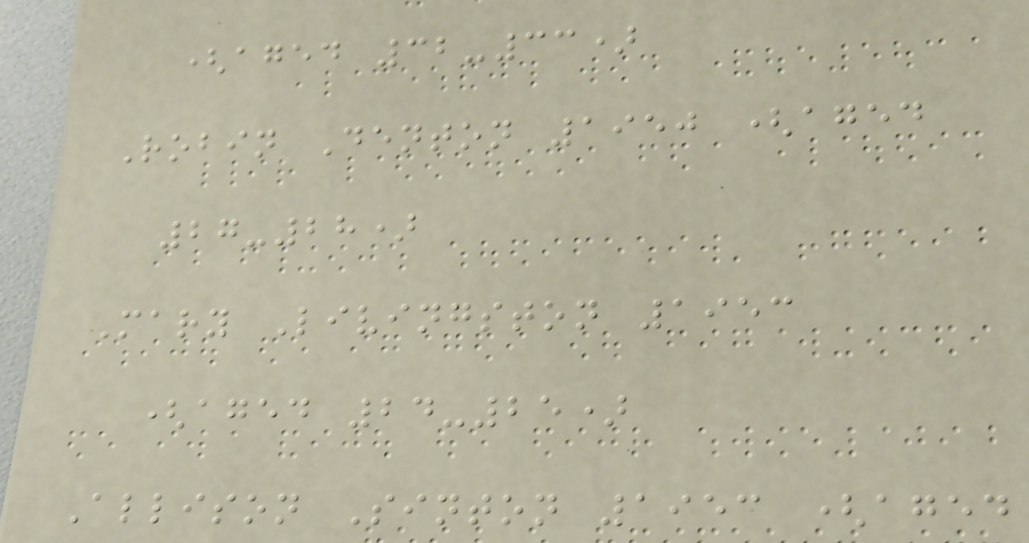(aged 32-33)
Robin Denton 1950 (aged
27-28)
Mary Livingston 1953
(aged 24-25)
Allison Sinton 1953 (aged
